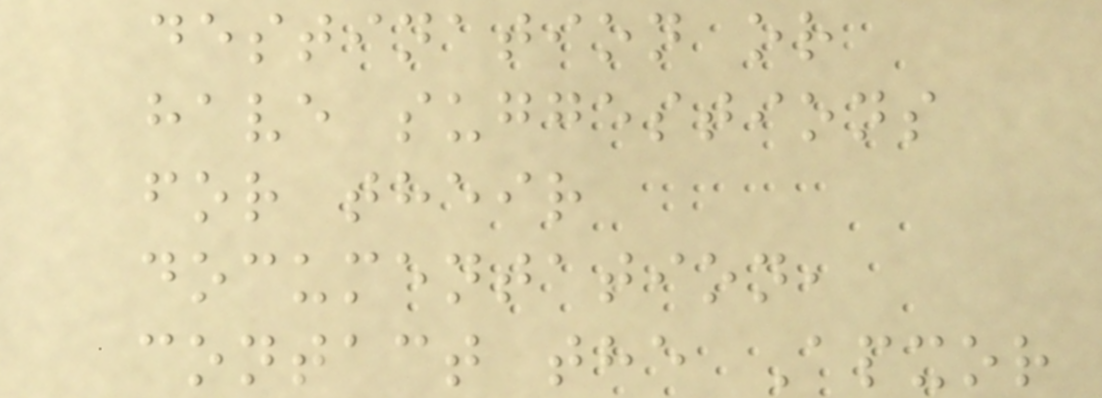destination or
have suggestions
for their
documentation,
contact the Apxor
